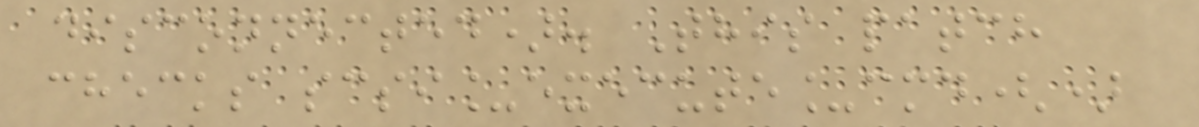disconnected). This patch
checks scsi_execute_cmd()
